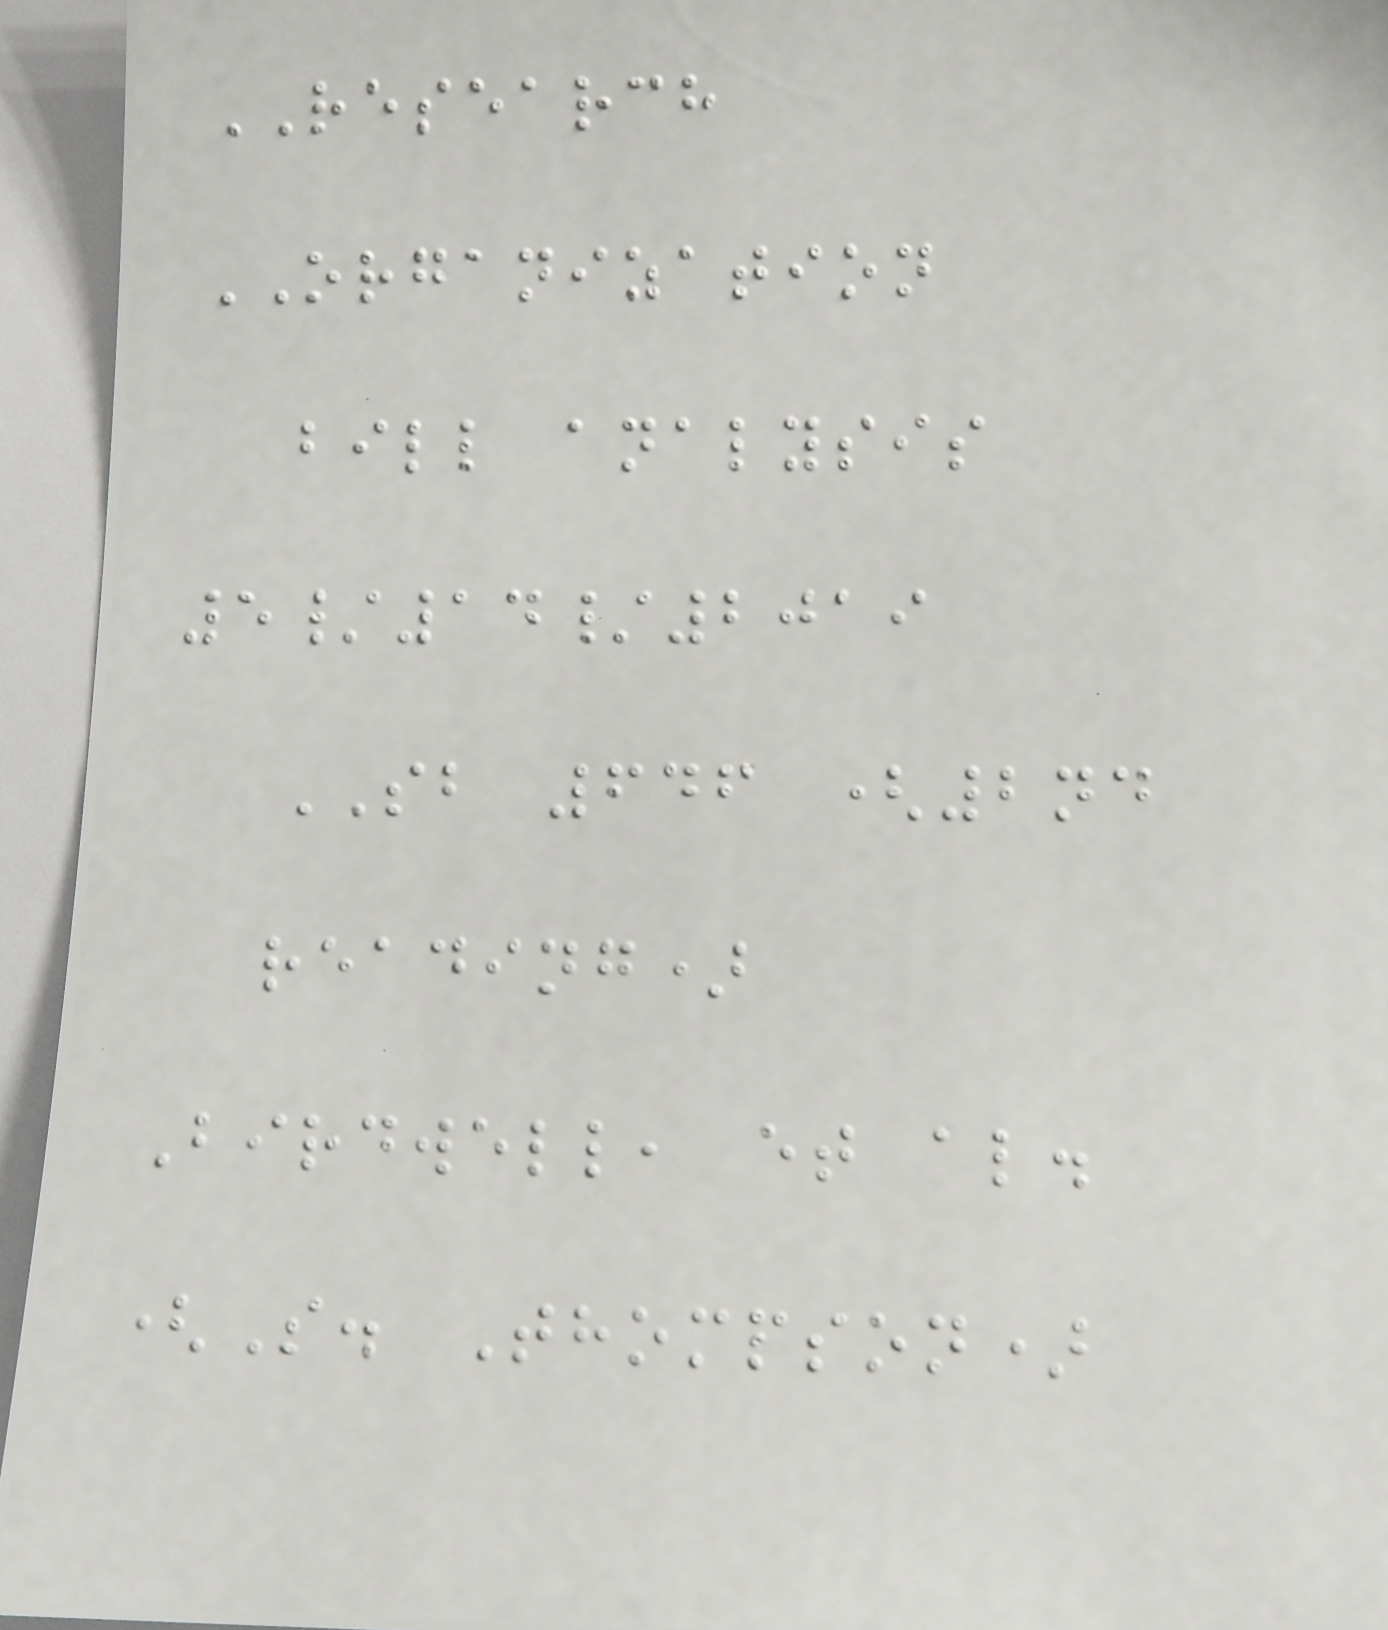RESEARCH
ORGANIZATION
bill analysis
5/14/2019
SB 646 (2nd
reading)
Birdwell, et al.
(S. Thompson)
